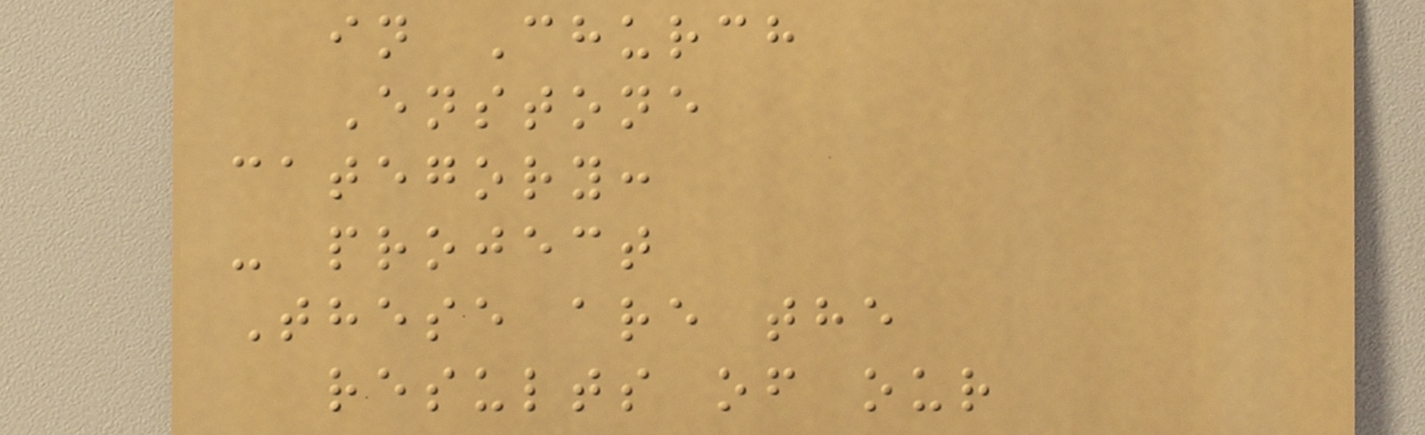in Church
Enstone
category:
- project
These are the
results of our
